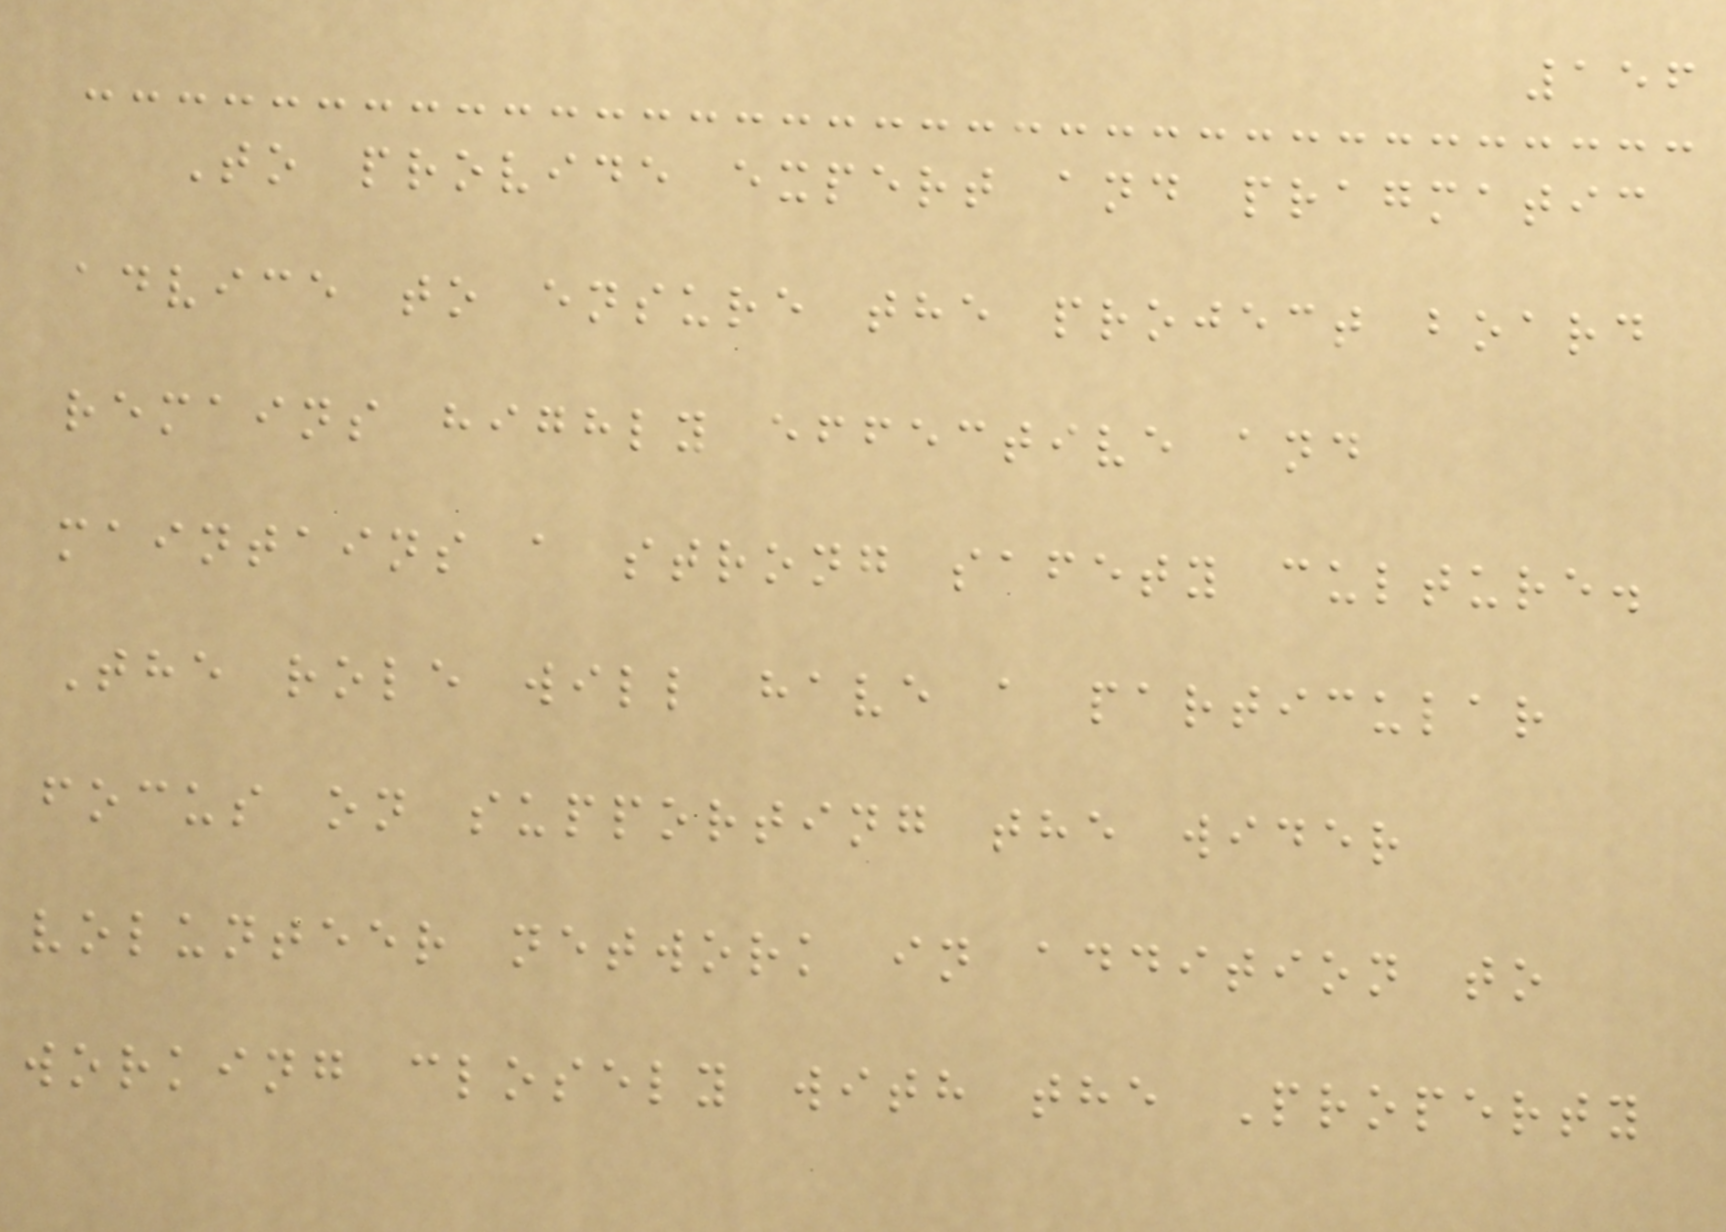156
To provide expert and pragmatic
advice to ensure the project board
remains highly effective and
maintains a strong safety culture.
The role will have a particular
focus on supporting the wider
volunteer network in addition to
working closely with the Property
